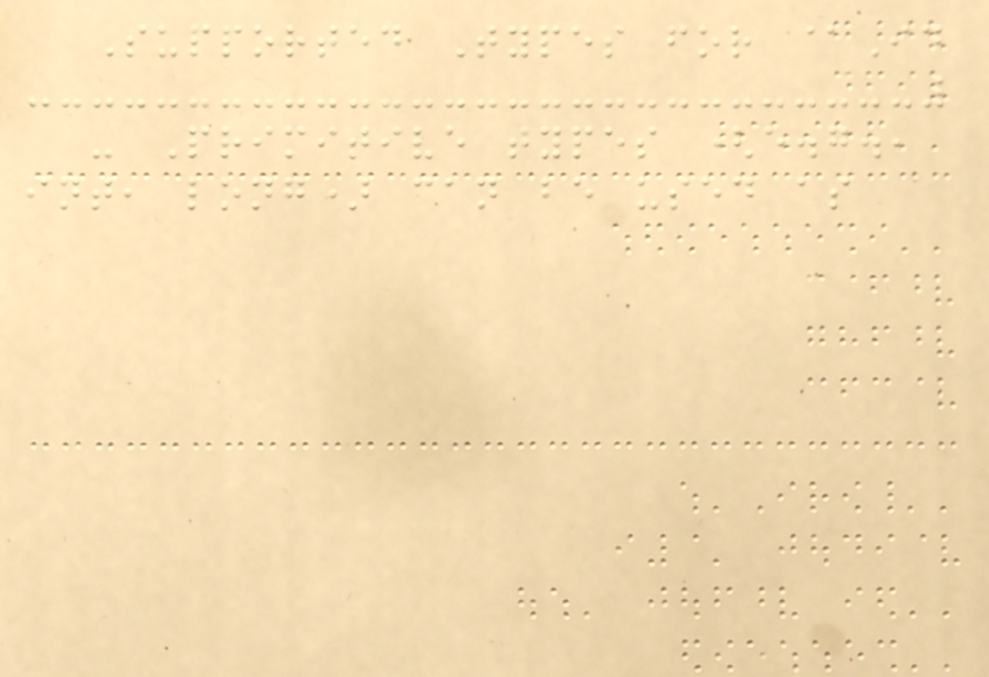Supported Types for @Id
- Primitive types (e.g.,
int, long) can be used as
